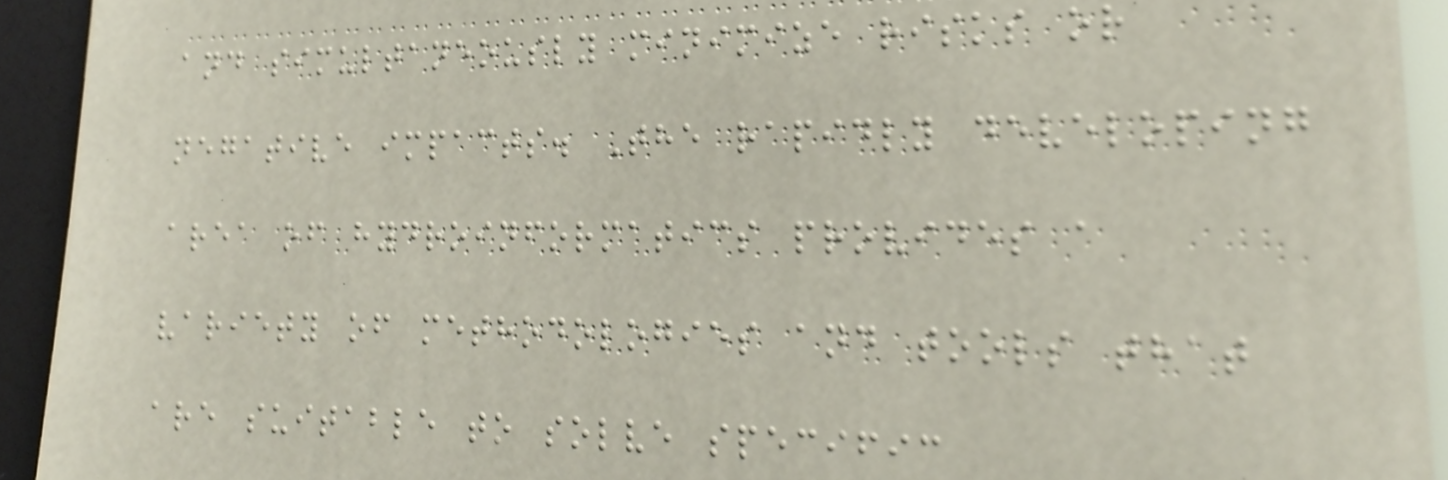and simultaneously minimize risks or
negative impacts. The rapidly developing
area of hydroinformatics provides a
variety of methodologies and tools that
are suitable to solve specific
